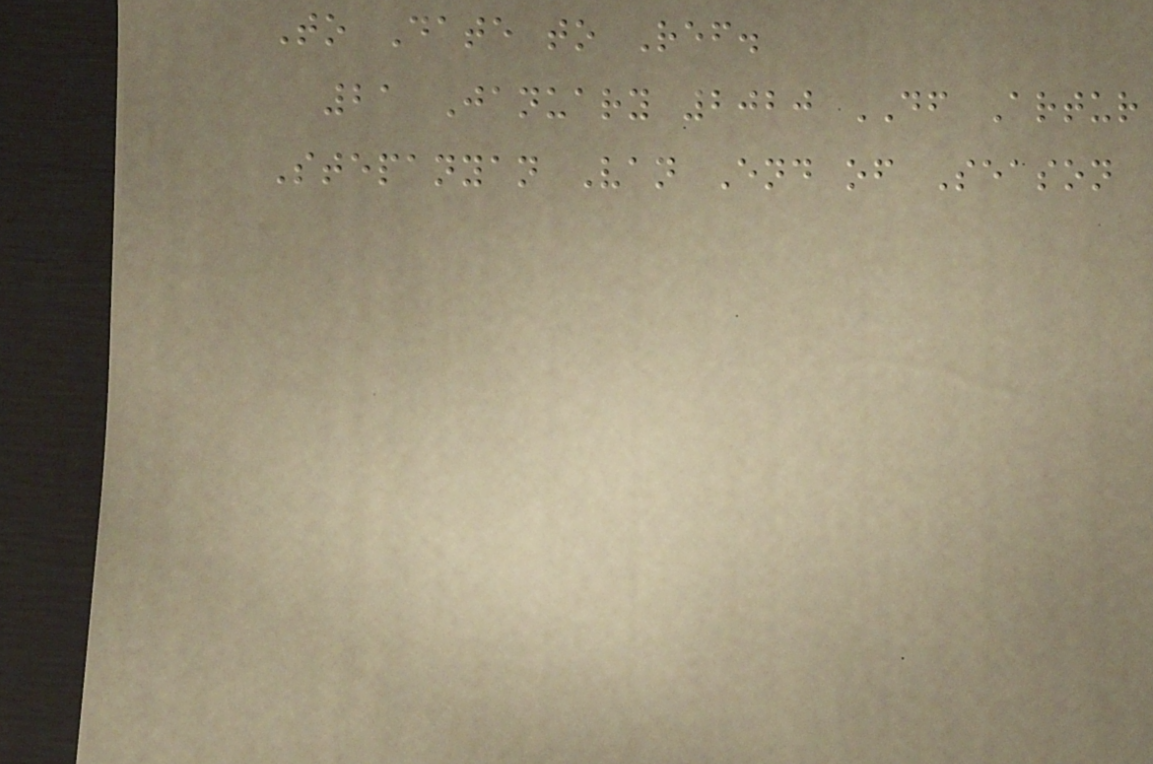To Date to Ref.
21 January 2020 DF Artur
Stepanyan Van End of Season
